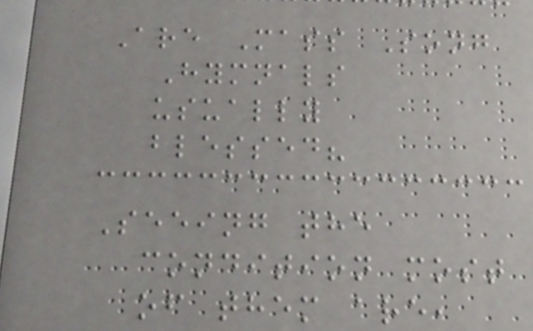Are Mass Song
Hymnals
usually
blessed?
Seeing the
condition most
of them are,
